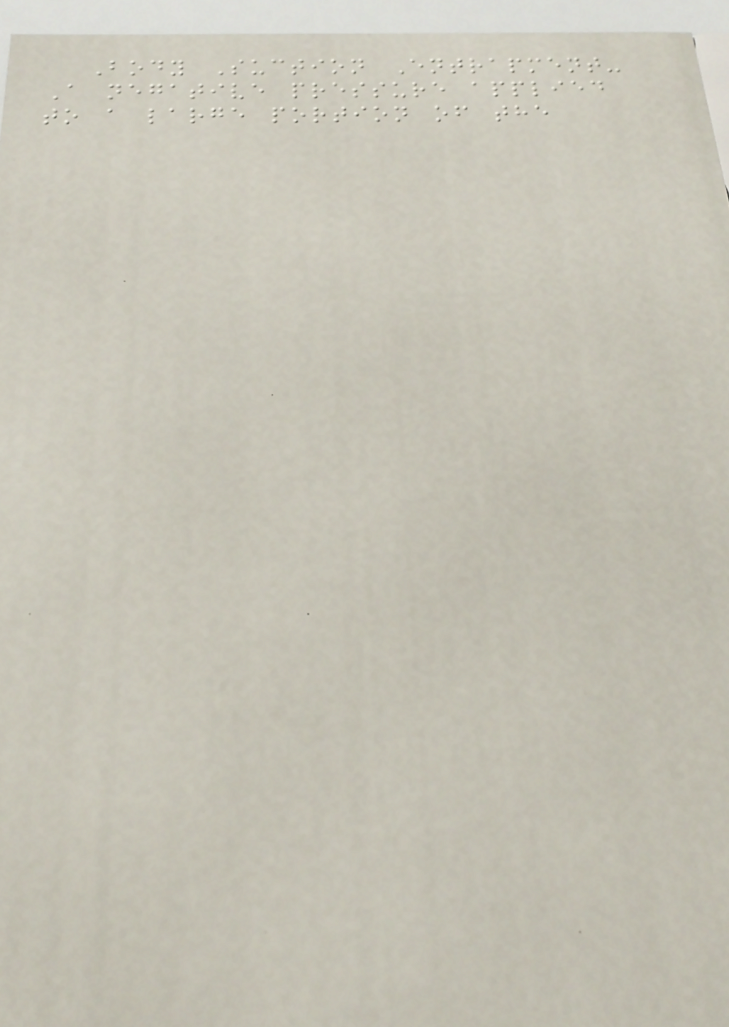Body Suction Entrapment-
A negative pressure applied
to a large portion of the
